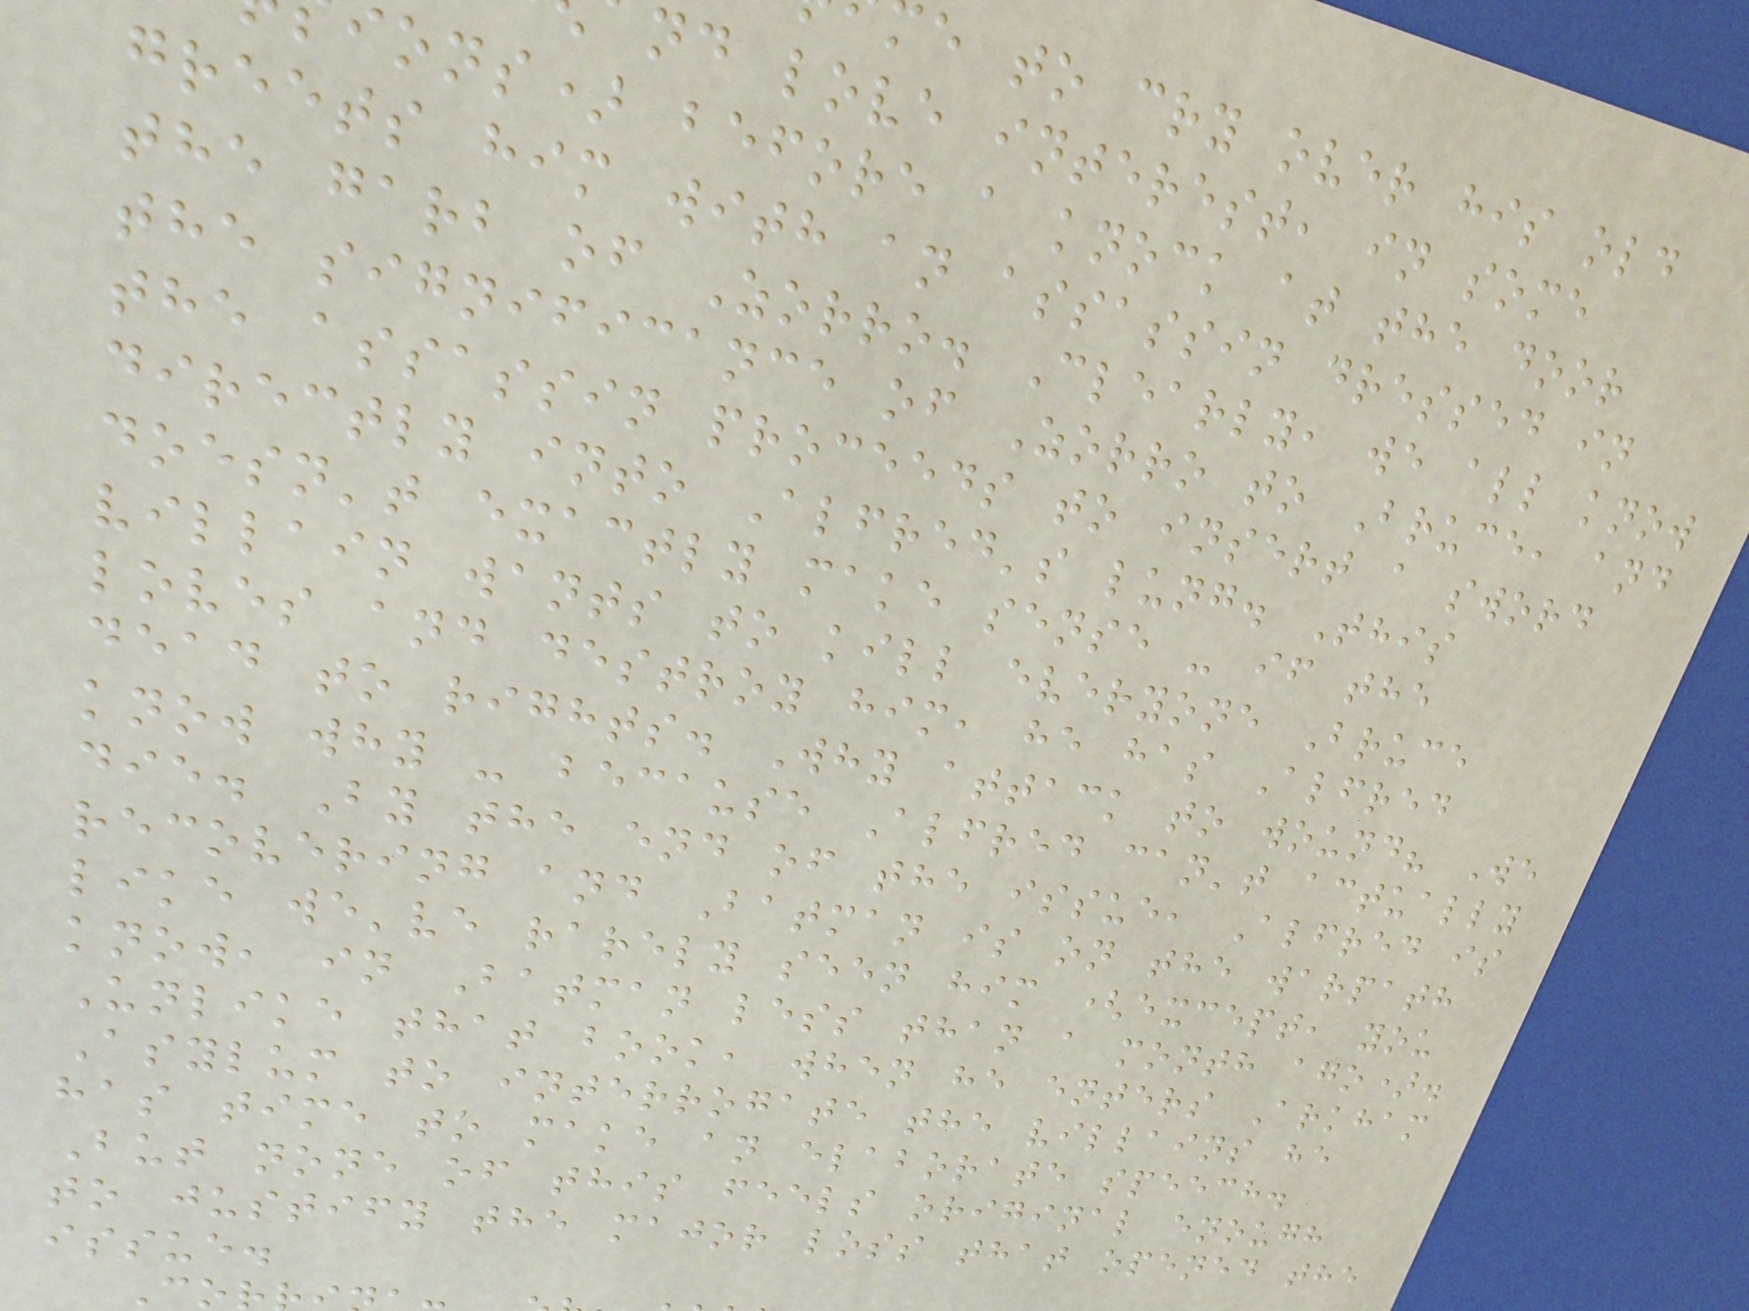e to cry over his old
nd love interest, in some
ons) before a knock at the door
greets him with an assassin dressed in
the garb of Zorro. Clearly, we all know
the significance of Zorro to Bruce, and
the assassin proceeds to insert a sword
directly into Alfred's lung. This
doesn't exactly make sense - if the
villain wants to kill everyone Bruce
loves and destroy him, he has Alfred
dead to rights. Why attack to wound? We
know why - because Alfred can't actually
die. By the end of the issue, Alfred is
recovering and Batman is on the warpath
like we've rarely seen him (except, you
know, in Batman less than a month ago).
Unlike that book, when he enters Arkham
Asylum to interrogate the villains he
has time to make an elaborate speech.
But none of this feels original enough
to justify the major loss that opened the
issue.
